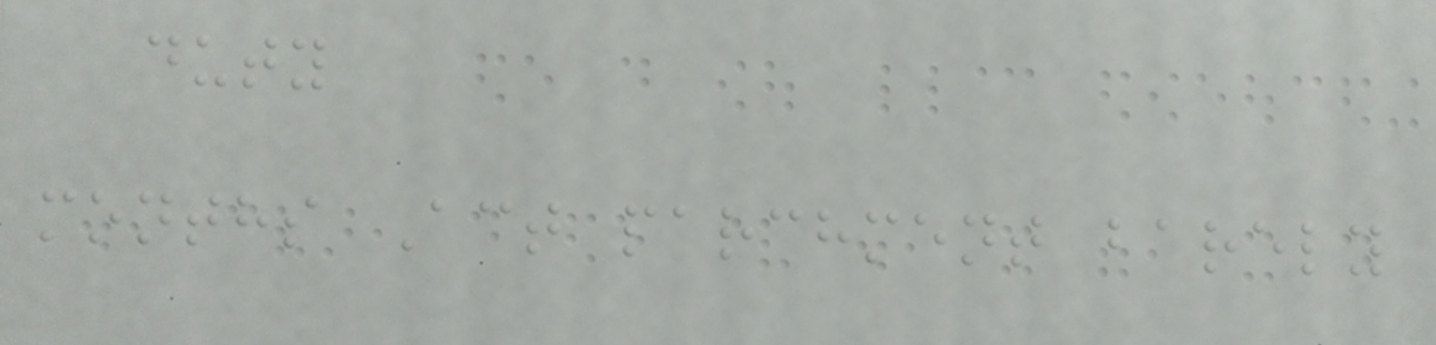duty
months Act parchment barely
